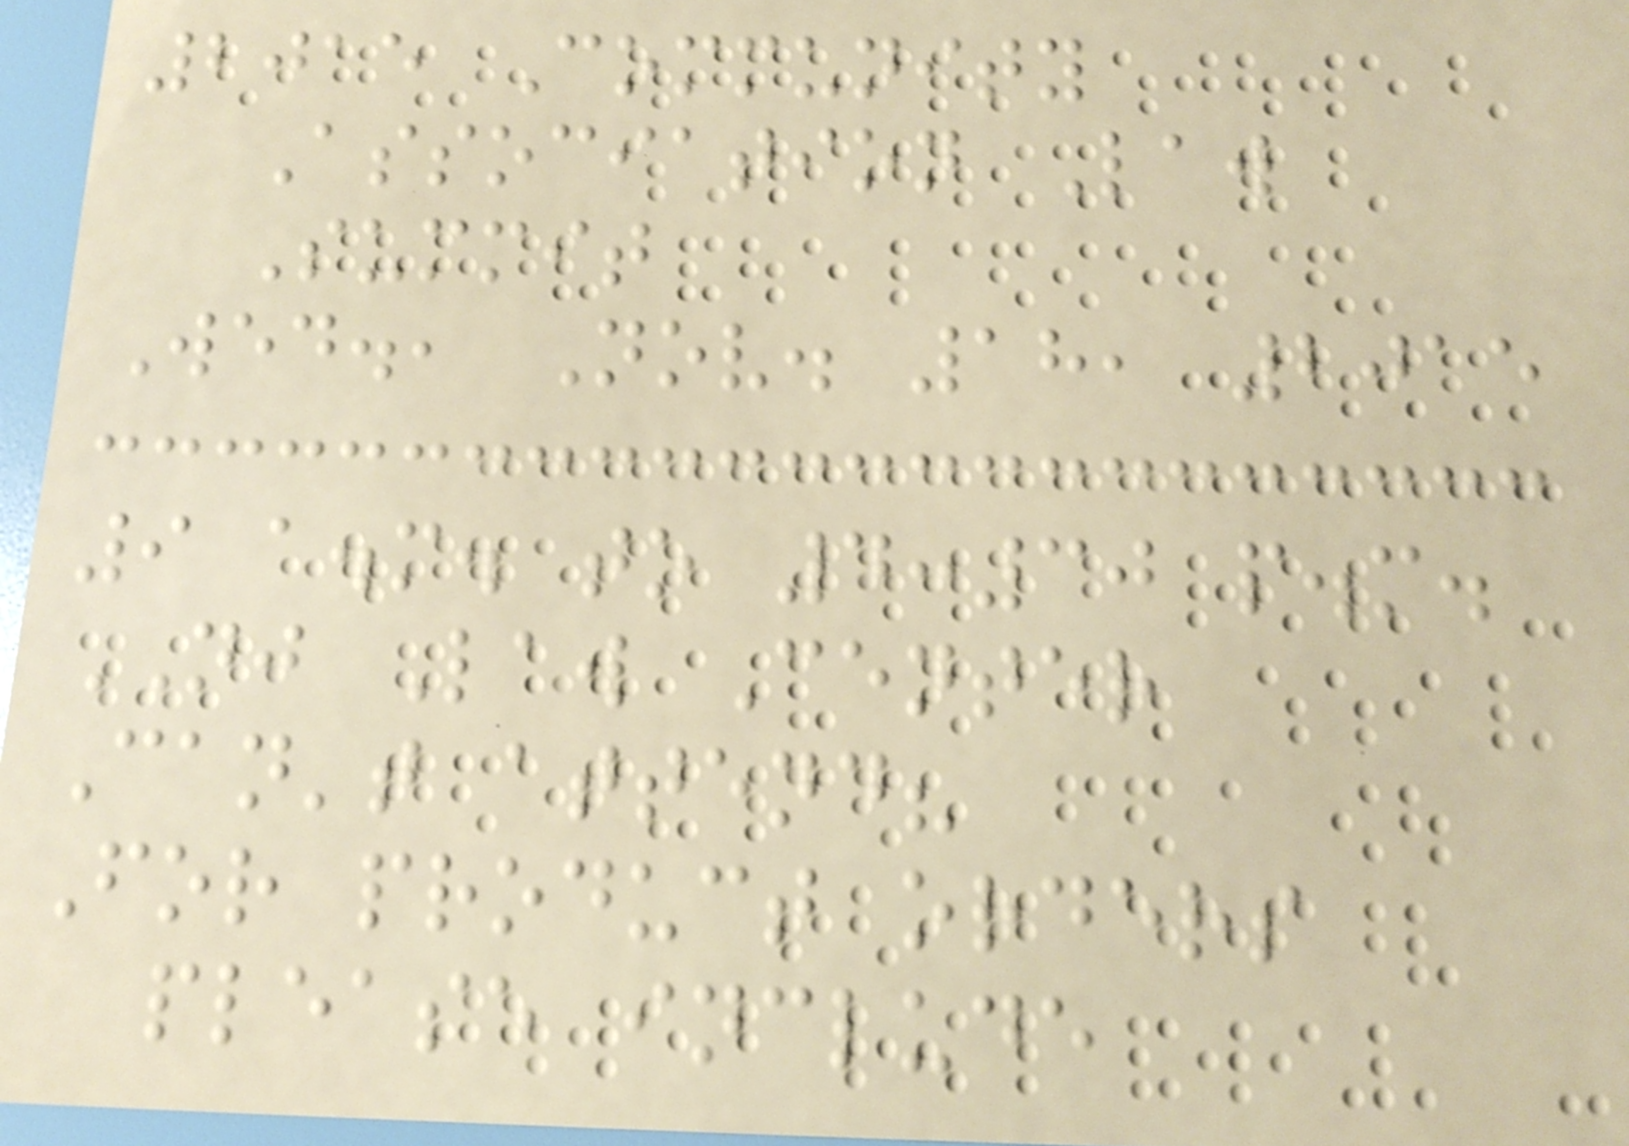2015 Community
Association Law
Summit
Wed., Nov. 18, 2015
9 a.m. to 4:30 p.m.
NJ Law Center
Can't attend?
For product orders
please include
